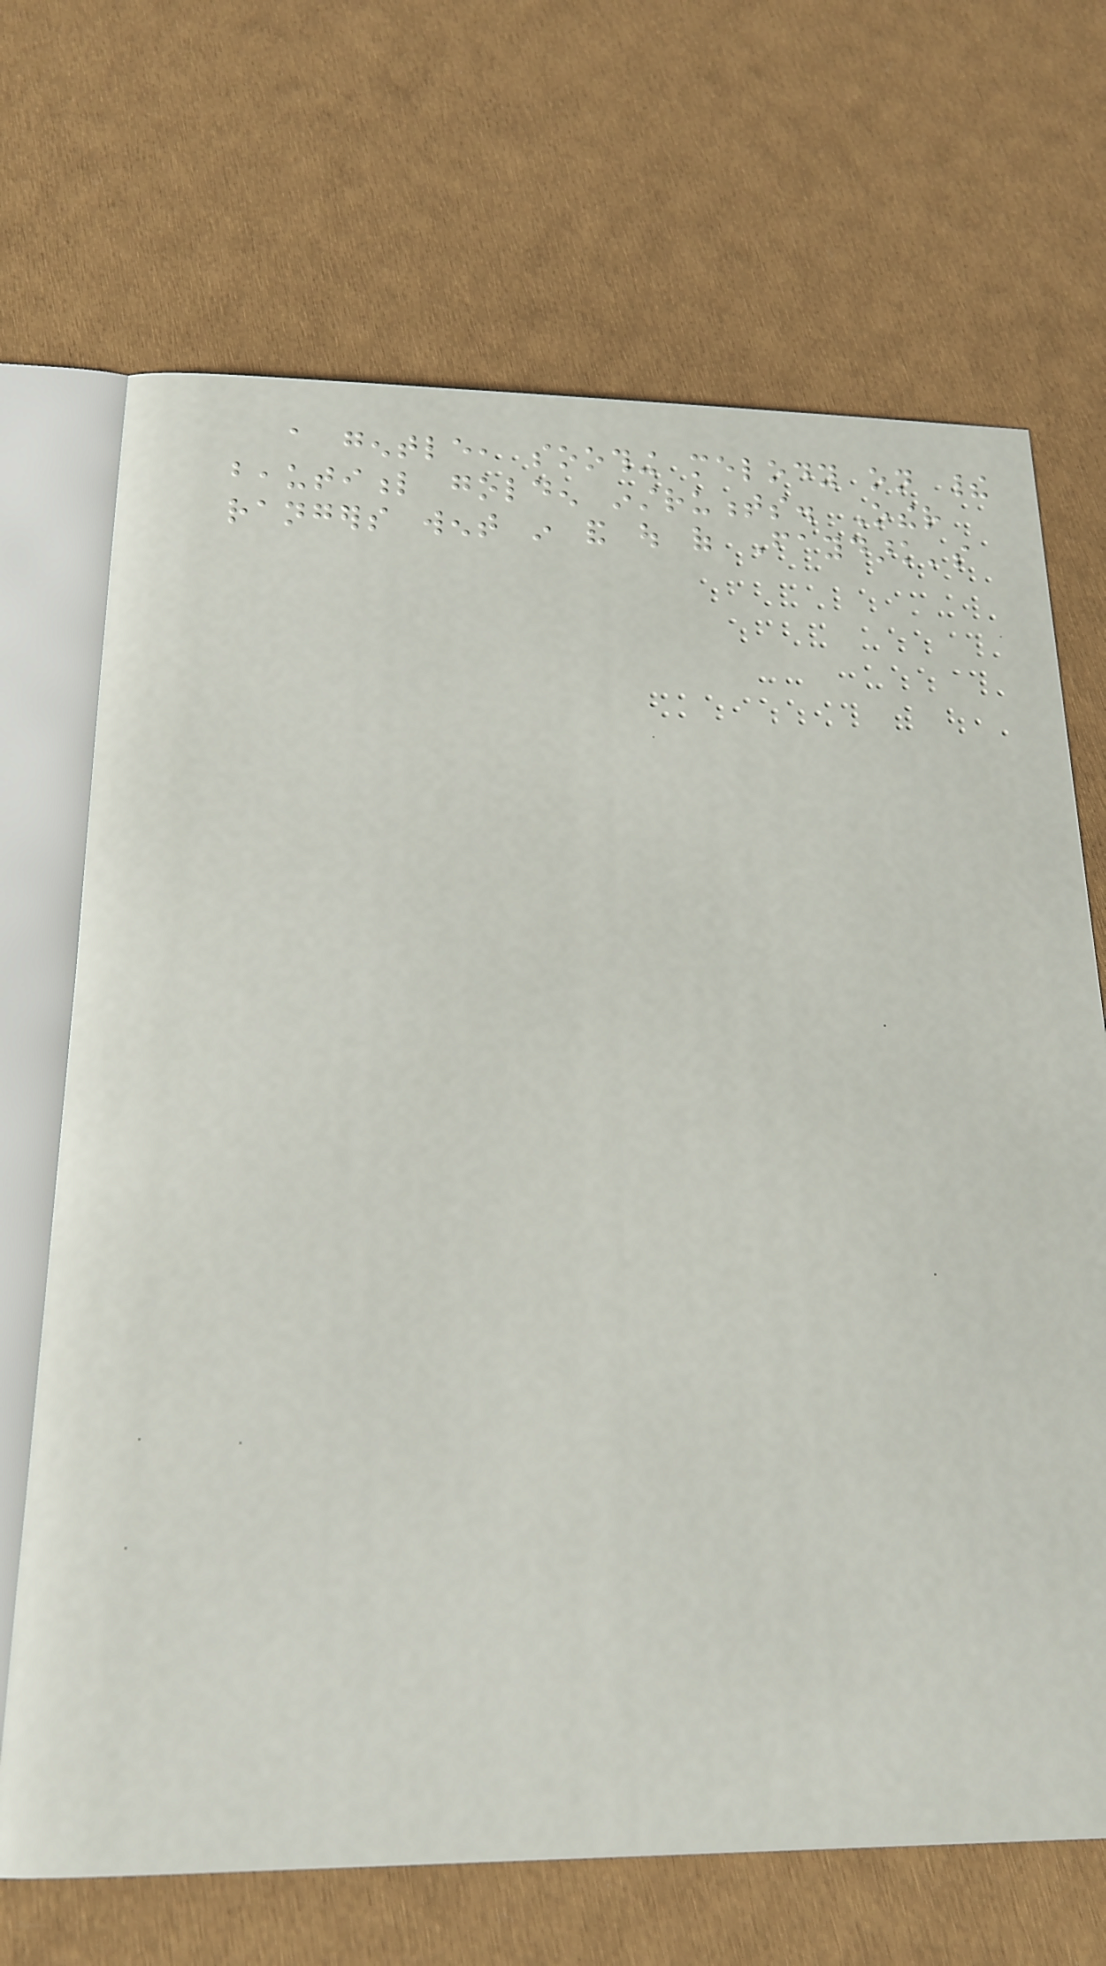a gentle, soothing melody on their
beautiful golden instruments. Other
rangers went in and out of Faydark's
